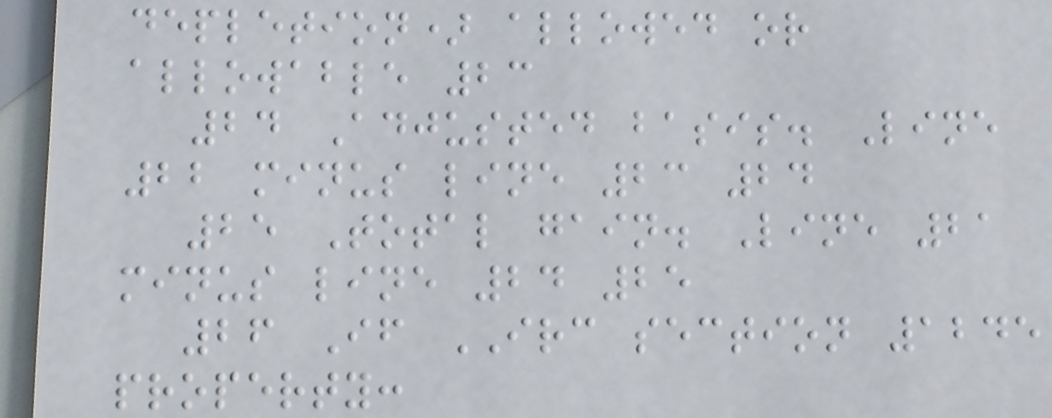depletion) allowed or
allowable 23
24 Adjusted basis. Line
22 minus line 23 24
25 Total gain. Line 21
minus line 24 25
26 If IRC section 1245
property:
